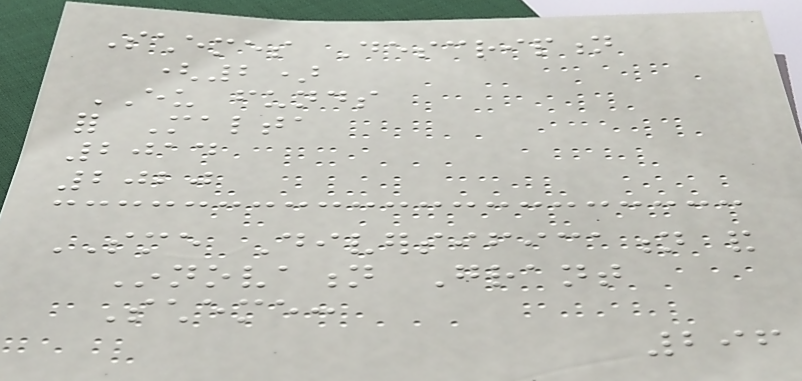Schemes Description
(2)
EU funds
for Malta
2014
2020
SME Diversification and
Innovation Grant
Scheme:
296
